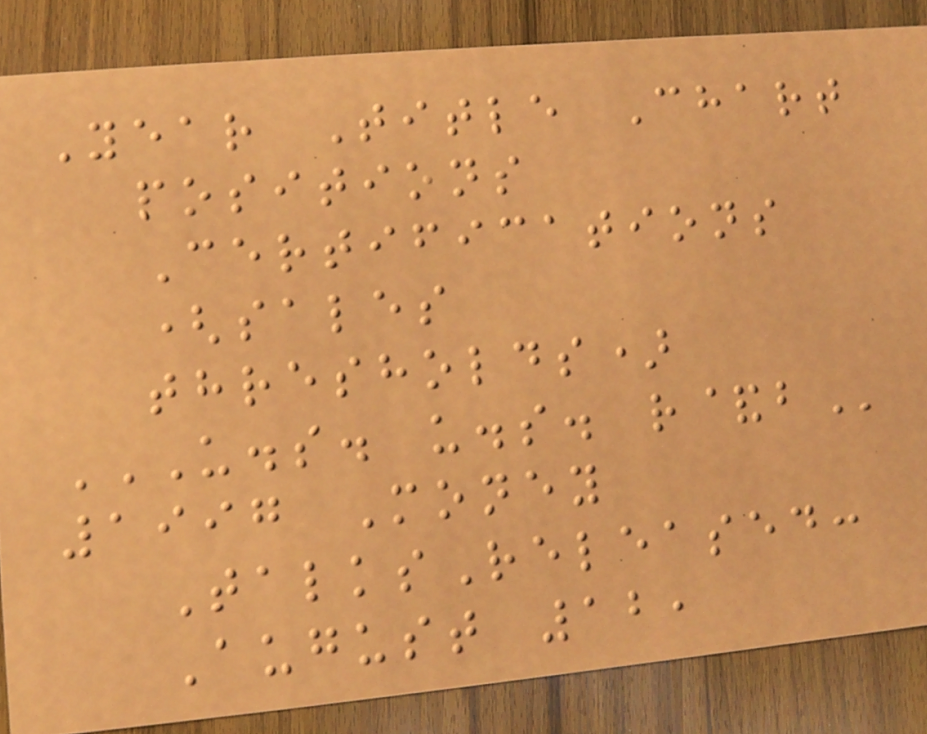Year Title Chart
positions
Certifications
(sales
thresholds)
U.S. U.S. R&B
1997 Money
TalksReleased:
August 12,
